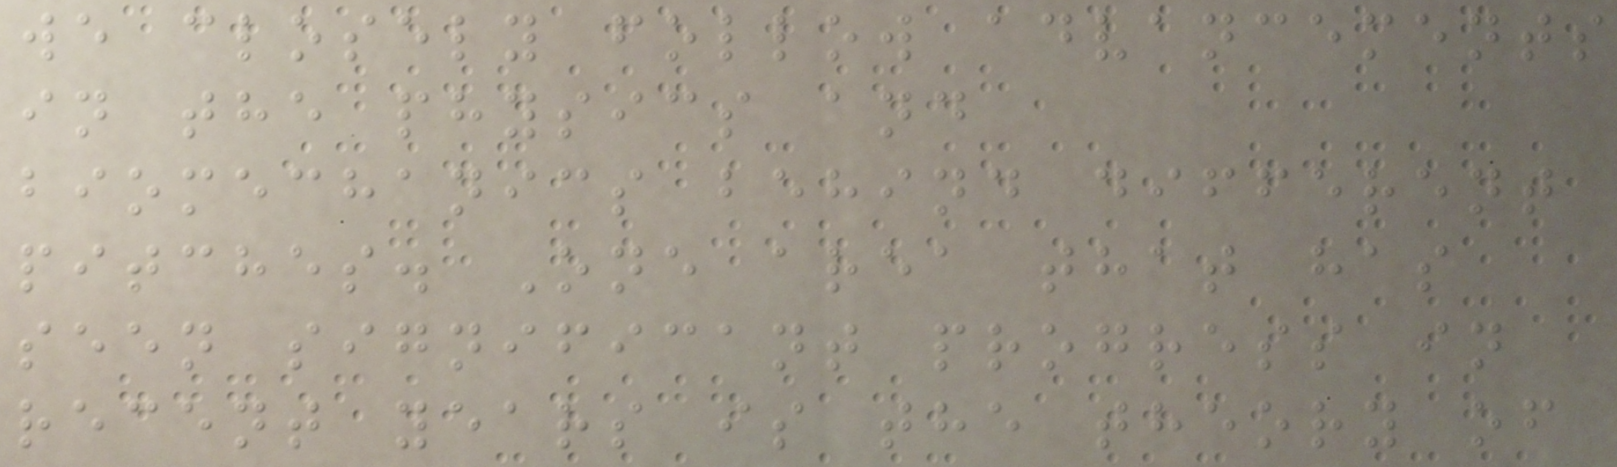we closely follow advancements
in the physics and
biomechanics behind different
pitches. One area that has
seen significant progress in
recent years is the theory of
